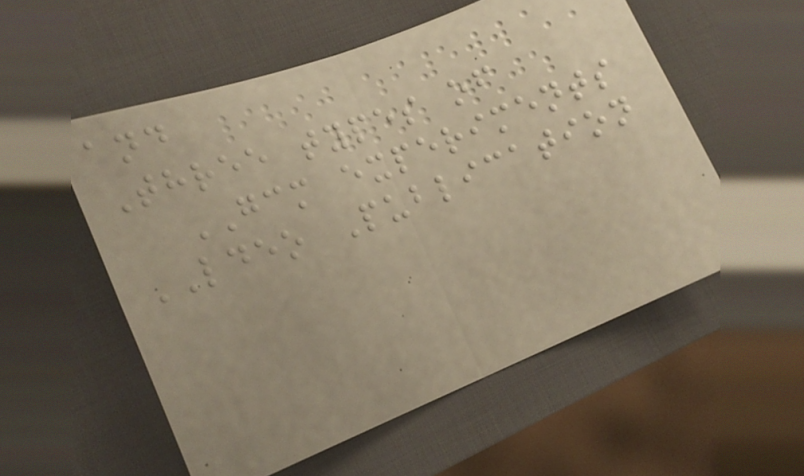and
Three types of
GCM experiments
LDEO Publication
